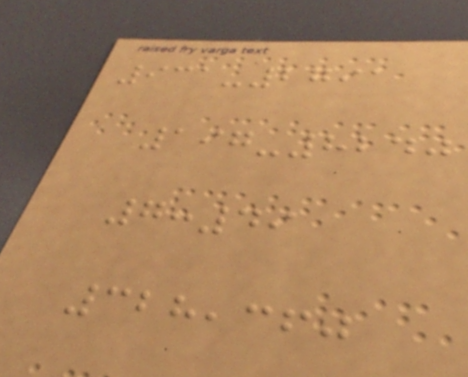931-2791
197-8240
7:49
328,360
